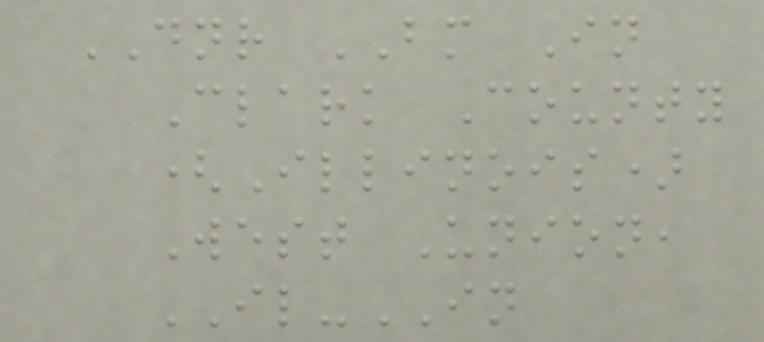DNR BM In
Clark County
(Illinois)
West Union,
IL-IN
